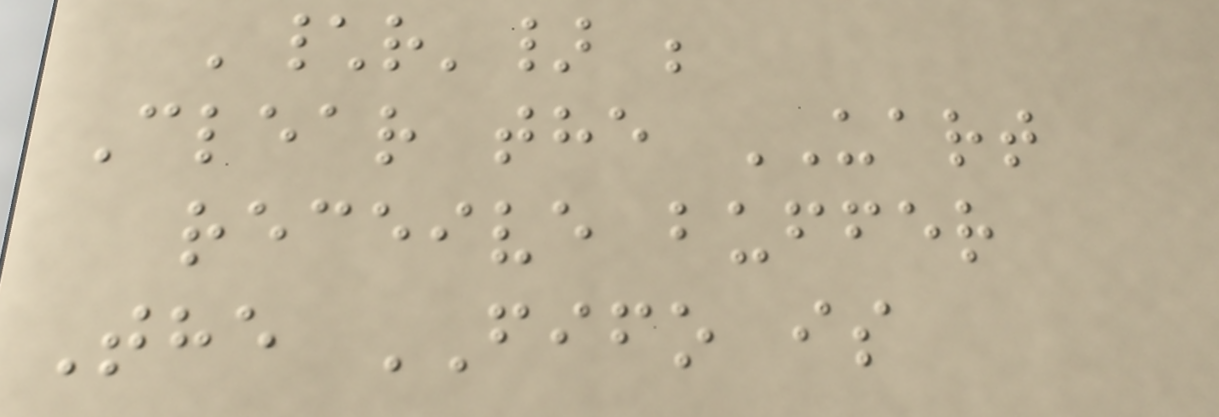'\r'} ;
Clear the UART
receive buffer
The FIFO is
